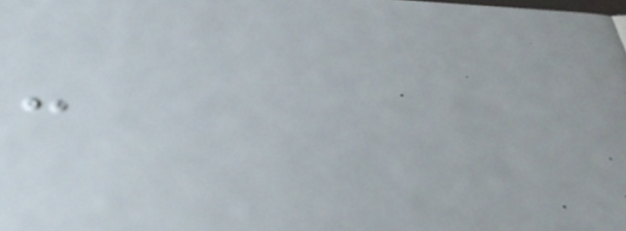-
